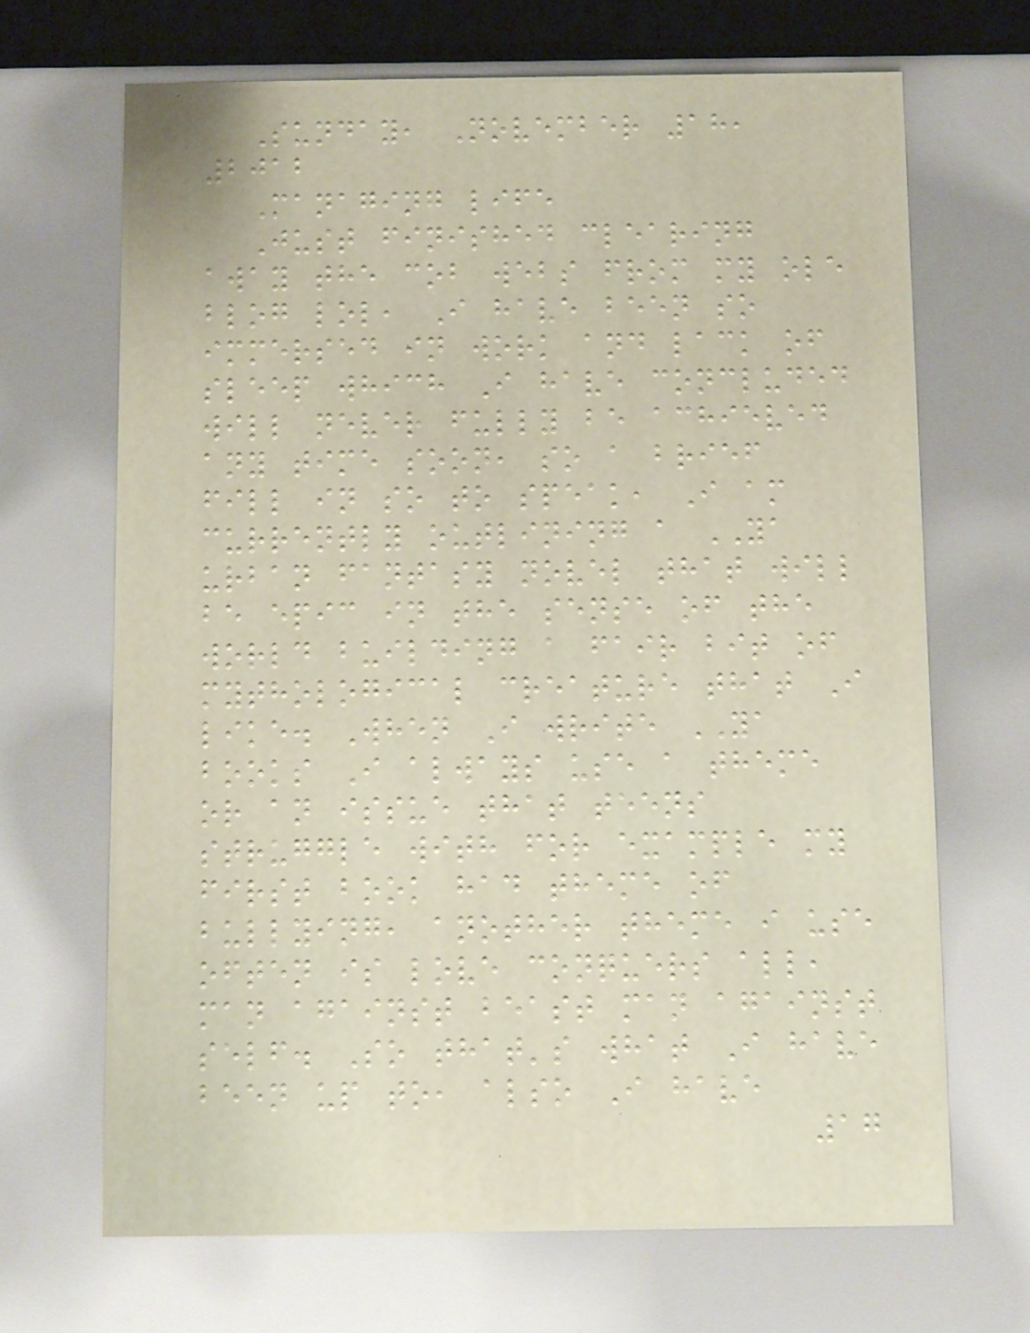Sunday, November 18,
2012
Managing life
Just finished clearing
away the cob webs from my ole
blog lol, I have been so
immersed in work and lack of
sleep which I have concluded
will never fully be achieved
any time soon, so a brief
fill in so to speak, I am
currently outlining a YA
urban fantasy novel that will
be epic in the sense of the
world building a fair bit of
mythological creature that I
like. When I write YA
books I always use a theme
or an issue that teens
struggle with for example my
first book had theme of
bullying, another theme i use
often is love conquers all,
man against beast man against
self. So that's what I have
been up to, also I have
17
